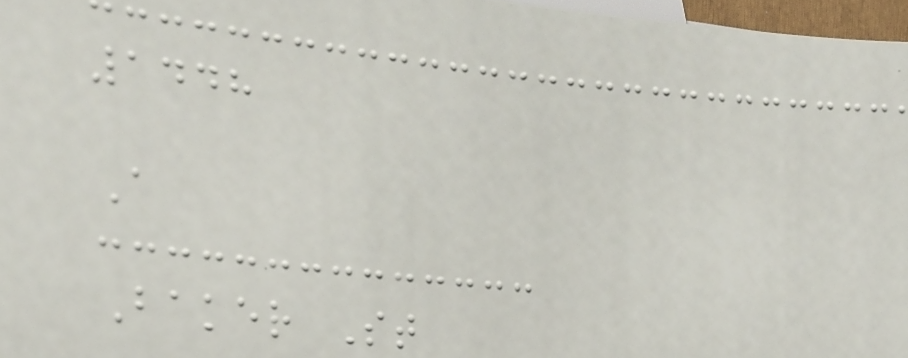1448
A
Baker St
